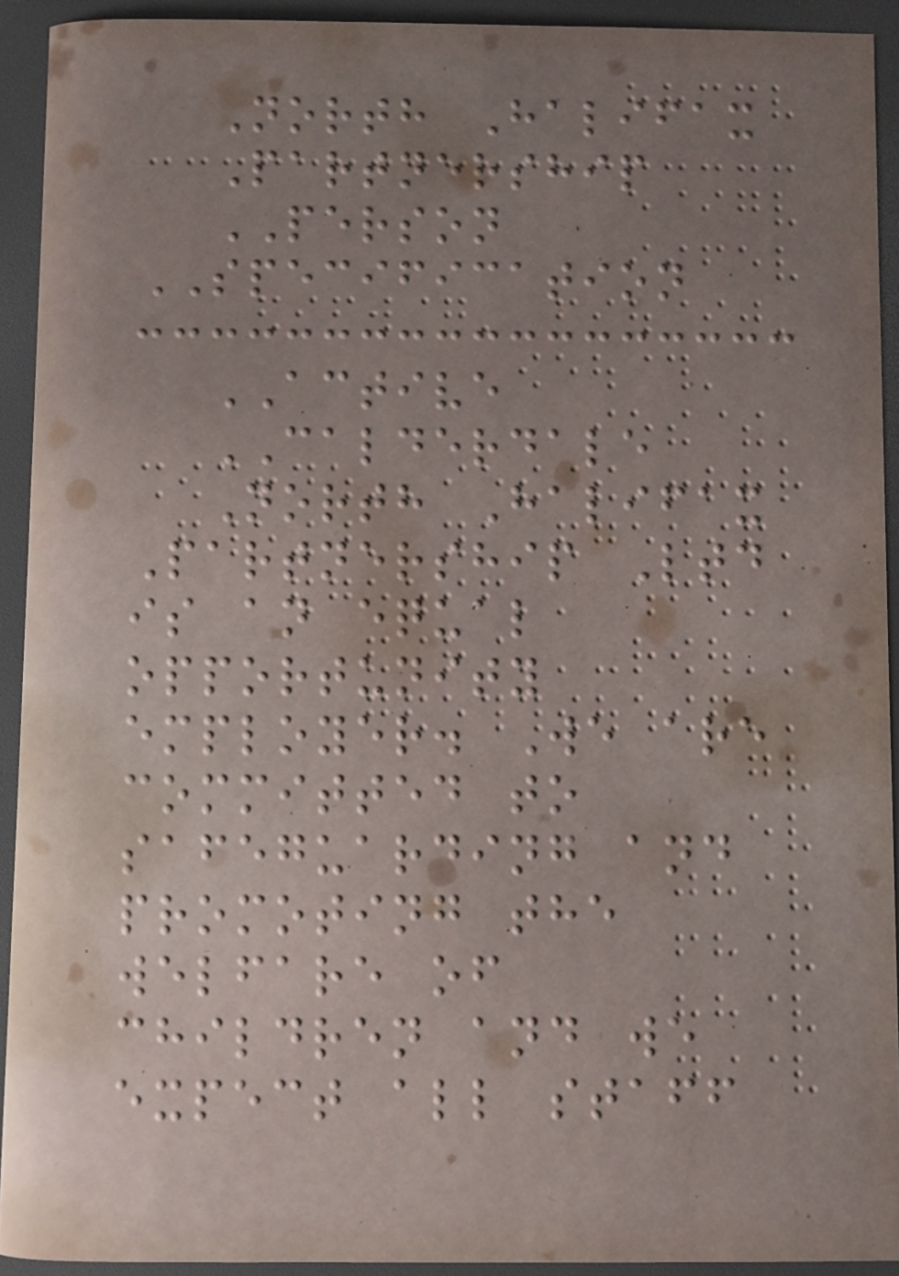North Halifax
Partnership
PERSON
SPECIFICATION
ACTIVE
CALDERDALE
North Halifax
Partnership Ltd
is an equal
opportunity
employer. We are
committed to
safeguarding and
promoting the
welfare of
children and we
expect all staff
